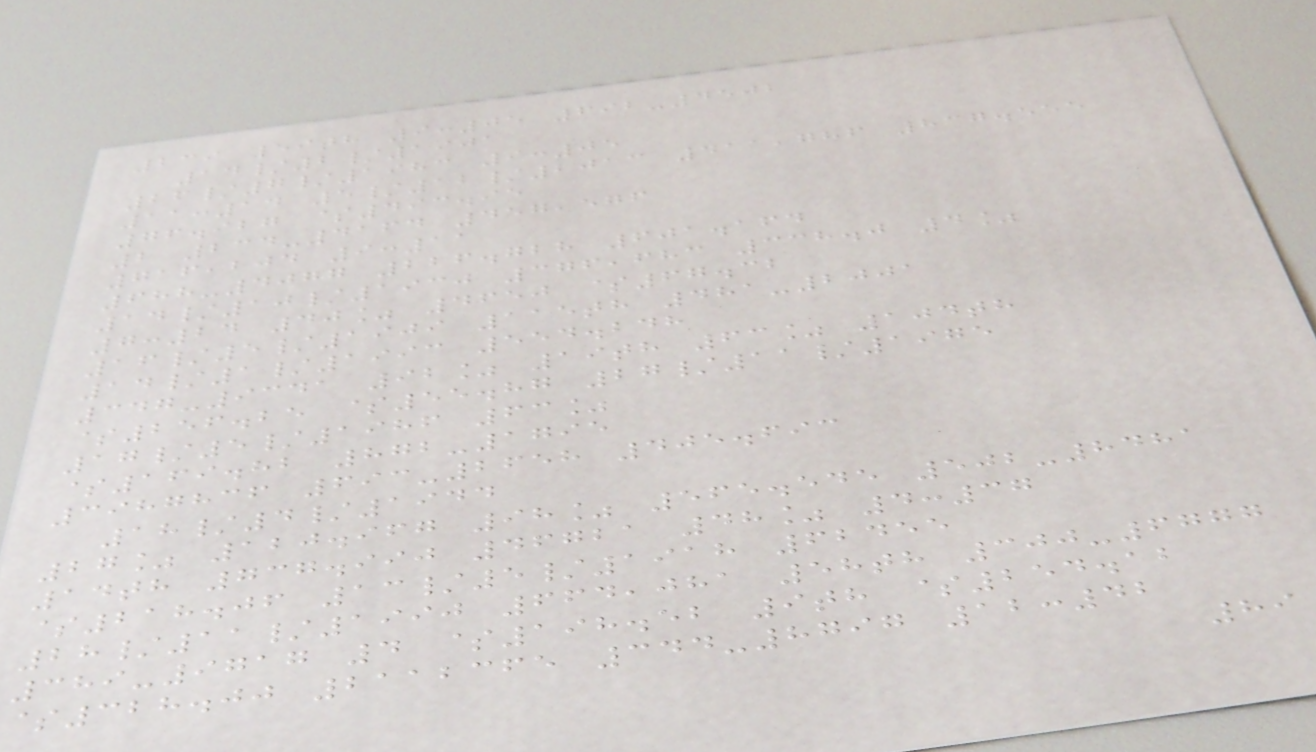239 59th 9:05 692-4502
14/2/1901
26/7/1983 9:05
11:14 5/12/2013 411,786 837.555
76.927 $493.95
2 234-4164 457,576
716,204 9:11
688-4077 226.728 601.164
14/10/1930 376,683 338.0 4%
7:24 40% 4650 $67.32
16/5/1909 115th 481-2001
14/1/1993 554.248
347-9341 92% 19th 63% 104th
$256.25 $55.87 27/11/1975
17/5/1986 63%
$169.82 872-1795
3987836 693-2658 405.693
18/4/1944
27% 120.967 98% 565.545 502-8481
14th 737.990 46721 48% 4:37
$218.06 13/5/1918 62455
28/11/1990 664,081 58th 300-6777
389-9717 4 $198.52 9th $254.12
$328.00 2112365 344-8797 12:42
89
